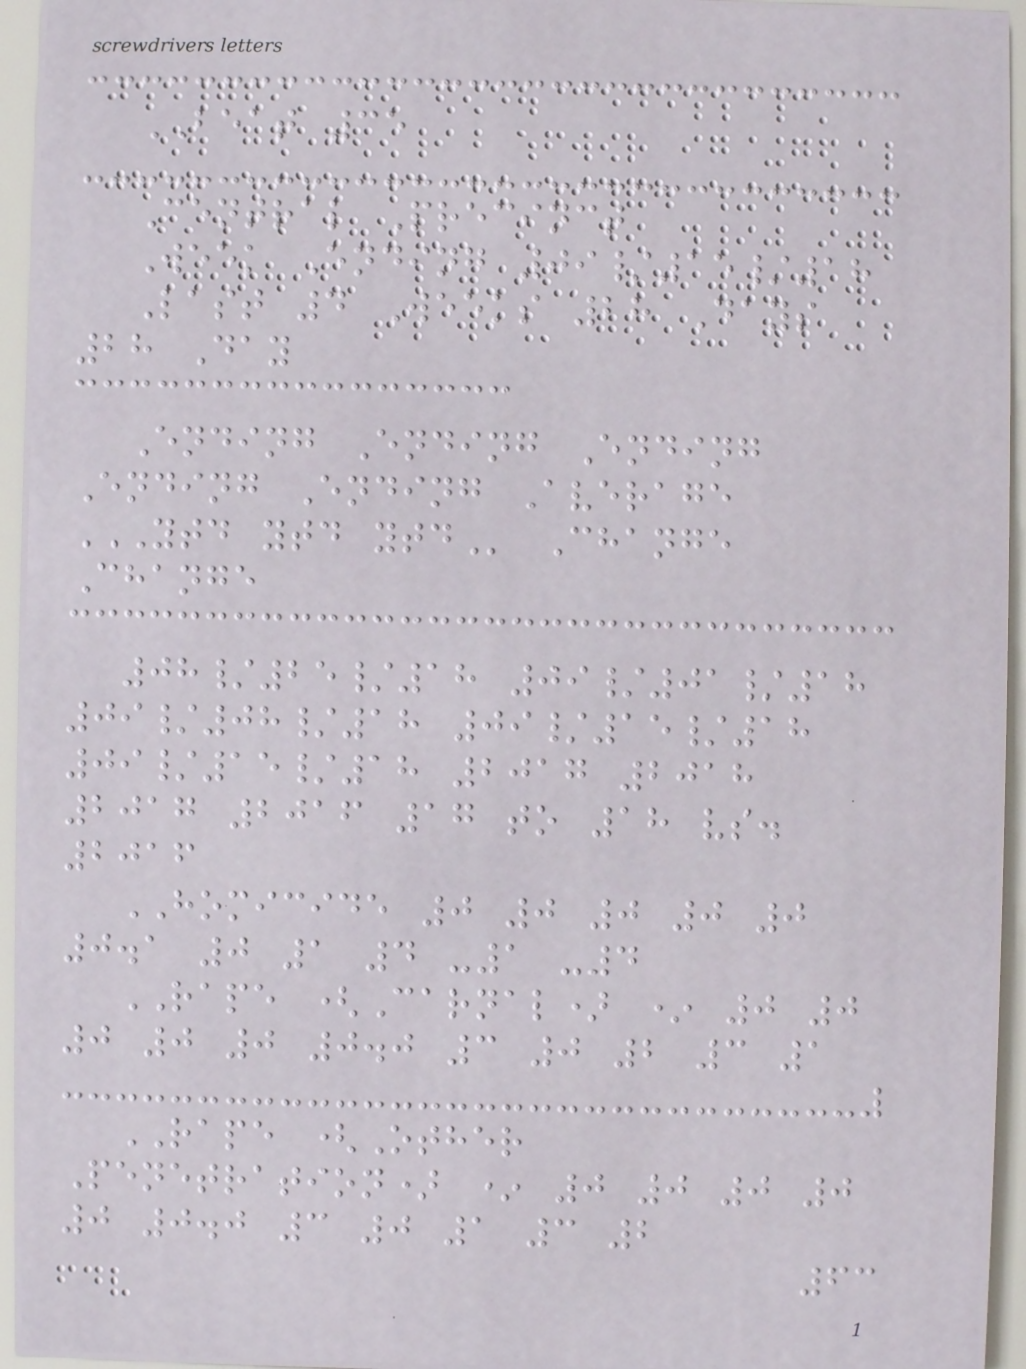BEAT 35
Central Precinct
Week Ending 09/15/18
Last 4 Weeks 28 Days
28 Day
Ending Ending Ending
Ending Ending Average
YTD YTD YTD Change
Change
08/25/18 09/01/18
09/08/18 09/15/18
09/15/18 2017 2018
2017 2016 17 to 18 vs.
2016
HOMICIDE 0 0 0 0 0
0.1 0 1 4 -1 -4
RAPE (Carnal) * 0 0
0 0 0 0.0 3 0 2 3 1
RAPE (Other
Penetration) * 0 0 0 0
0 0.0 3 0 1 3 2
63
